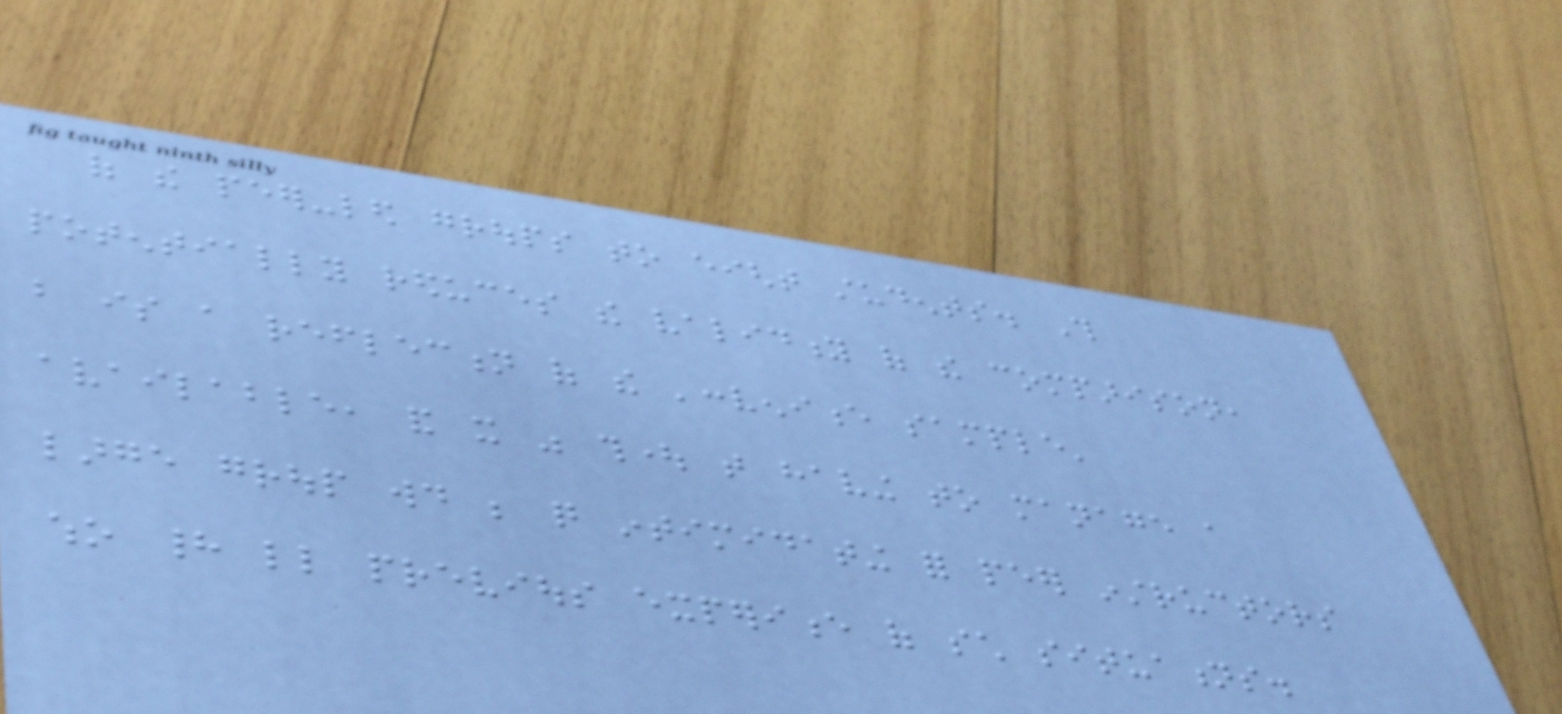of the peer-led groups to eight students. This
potentially reduces the validity of the comparison,
but is a reflection of the 'convenience sample'
available, and it was thought that having to manage a
large group would be quite intimidating for peer instructors
who had little previous experience of such situations.
